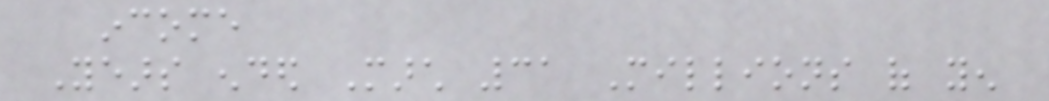income
Years ended March 31 Millions of yen
